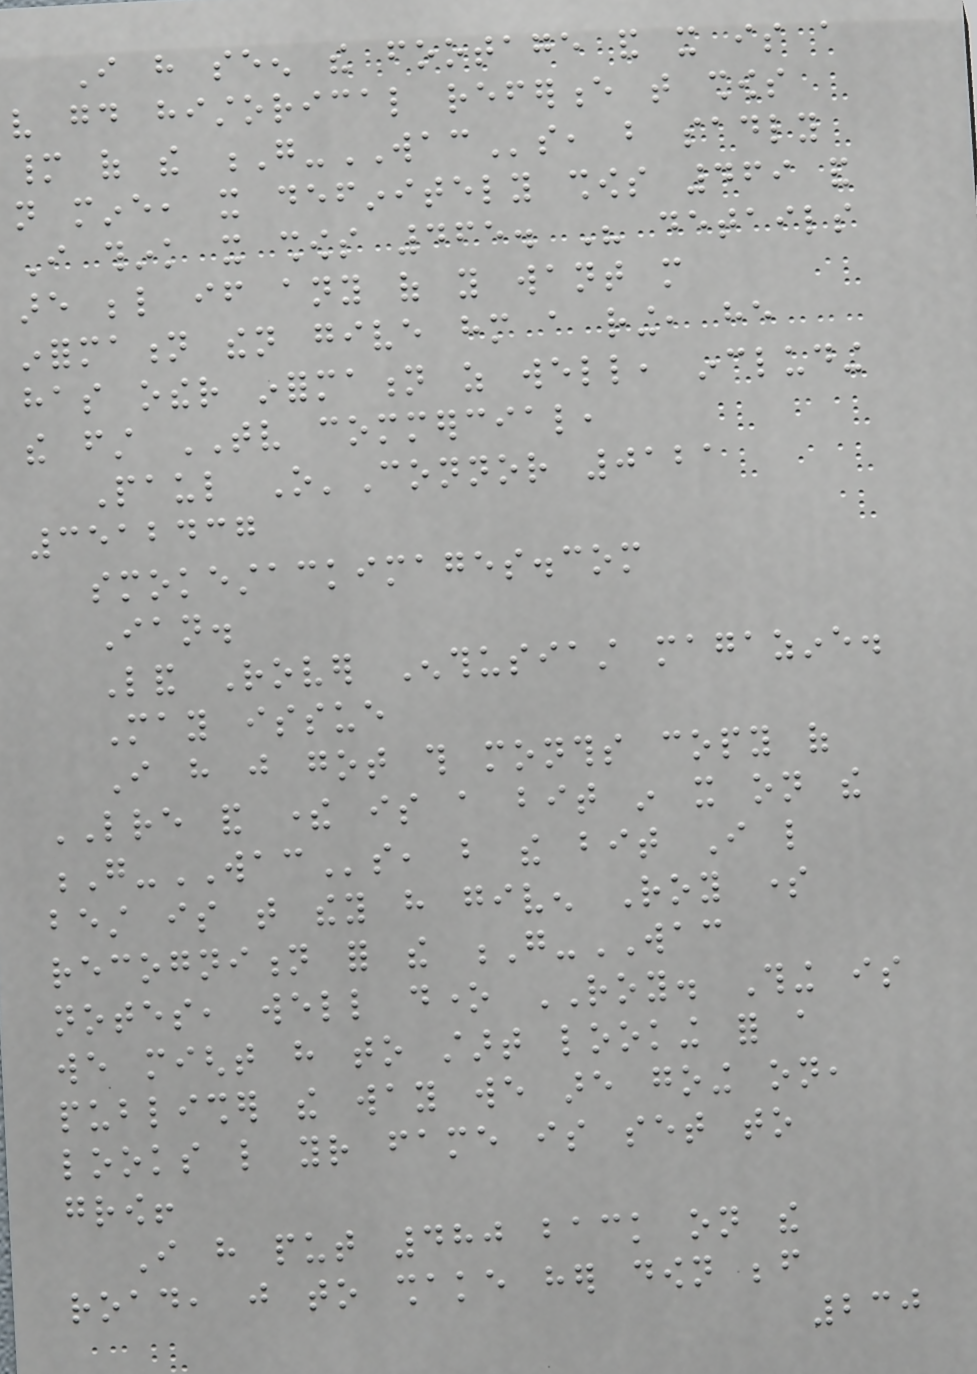I have seen the footage and it is a
very good historical reference that shows
many of the G-WACs, but sadly
not mine, it definitely shows 469 and
I think it shows 465. His details
are below if any of you want more
information then give him a ring, he
has other information as well, including
the first TV commercial,
Paul O'Connor 0121
3512437
smokestackimages.com
Ian.
Land Rover Enthusiast magazine.
May issue
I have just got this months copy of
LRE and there is a bit in it on the
G-WACs, but the bit I like
best is that they have given Roy some
recognition for the G-WAC
notes, well done ROY. Thing is
we might have to start looking for a
publisher the way we are going on,
looks like your fame is set to
grow!
I have put 480 back on the
road, just to shake her down before
230
